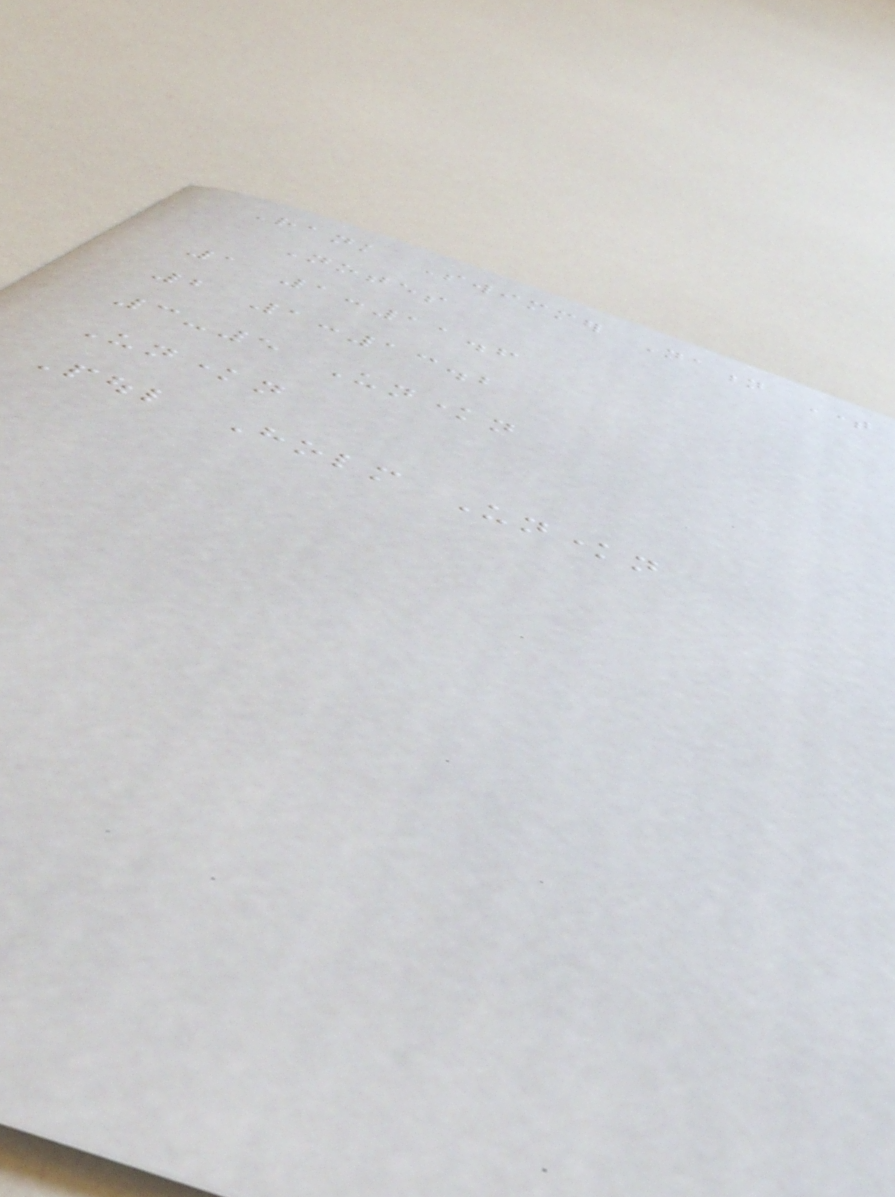Rank Swimmer Nation Time
Notes
1 1:11.6
2 1:13.2
3-5 Unknown
Unknown
Poul Holm Unknown
